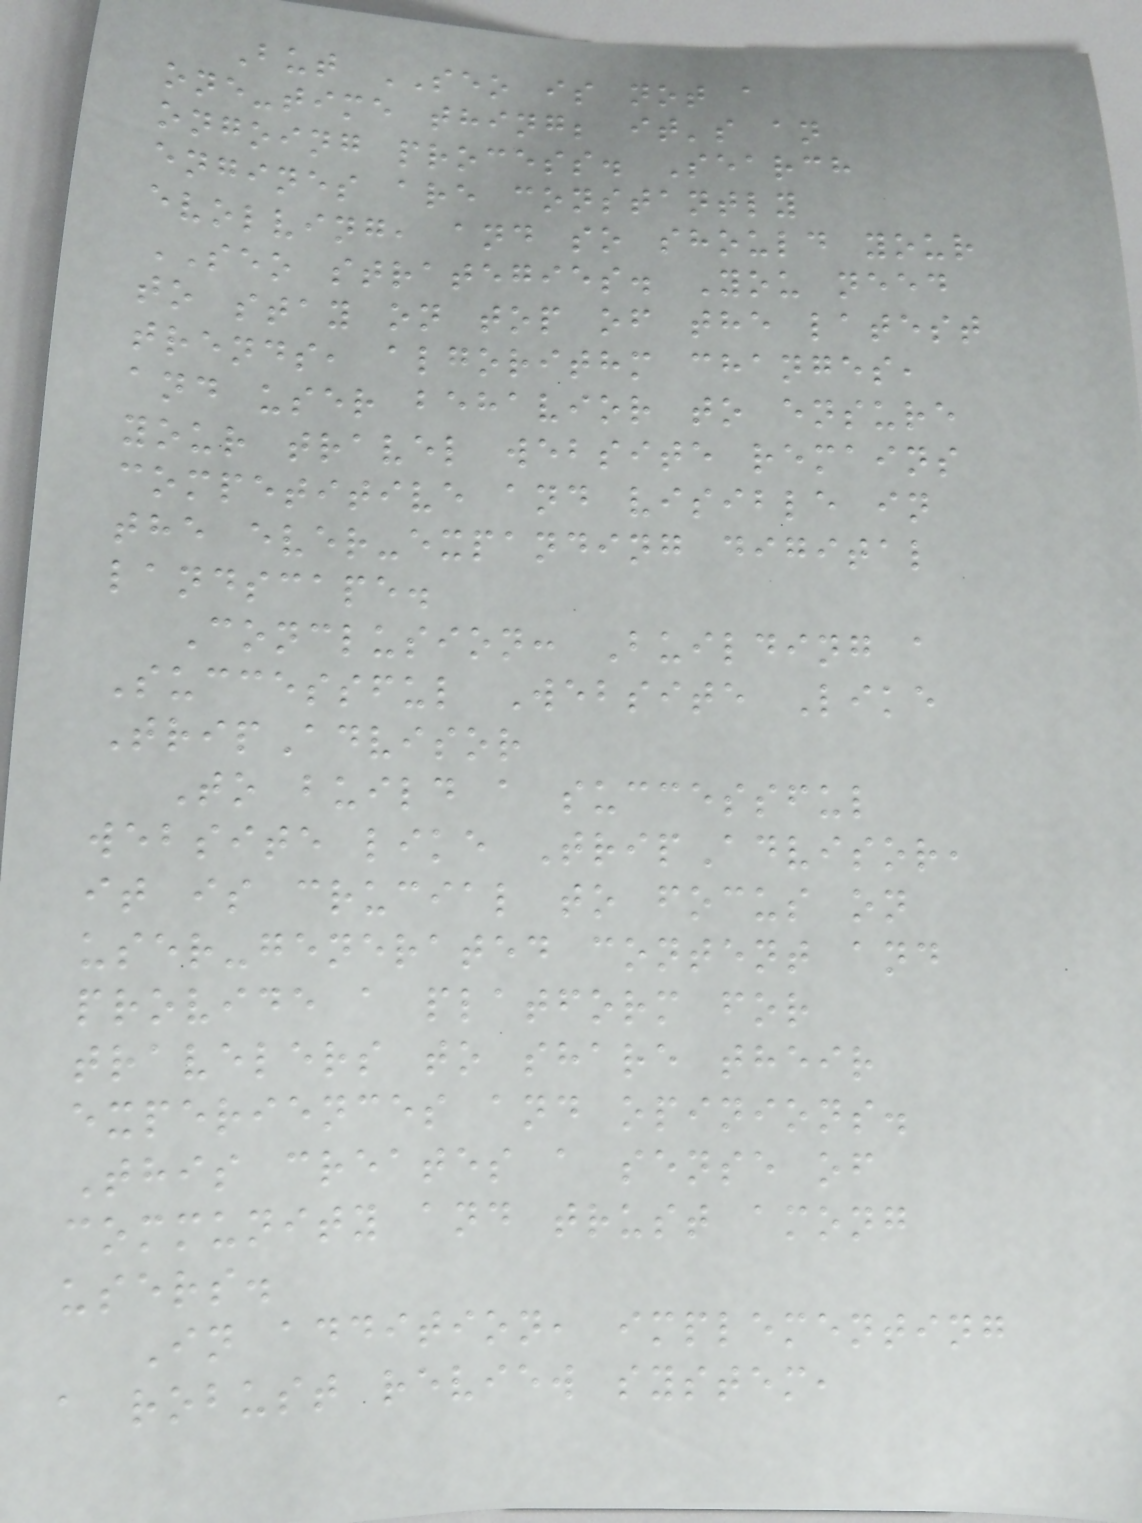But SEO is not a
one-time thing; it's an
ongoing process. Search
engines are constantly
evolving, and so should your
SEO strategies. You need
to stay on top of the latest
trends, algorithm changes,
and user behavior to ensure
your travel website remains
competitive and visible in
the ever-expanding digital
landscape.
Conclusion: Building a
Successful Website Like
TripAdvisor
To build a successful
website like TripAdvisor,
it is crucial to focus on
user-generated content and
provide a platform for
travelers to share their
experiences and opinions.
This creates a sense of
community and trust among
users.
In addition, implementing
a robust review system,
